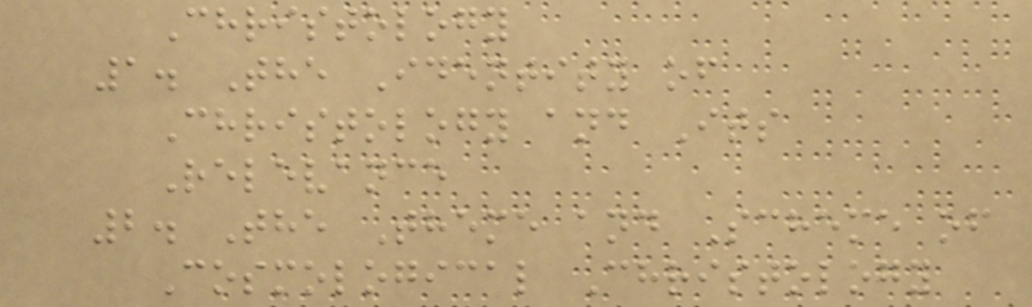Christology
1. The Identity of
Christology and Its
Relevance
2. The Theme and Scheme of
Cosmological Christology
